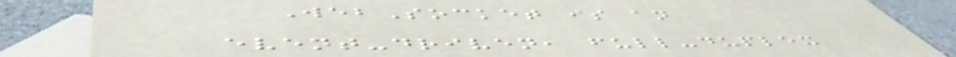WebSocket is an
event-driven, full-duplex
